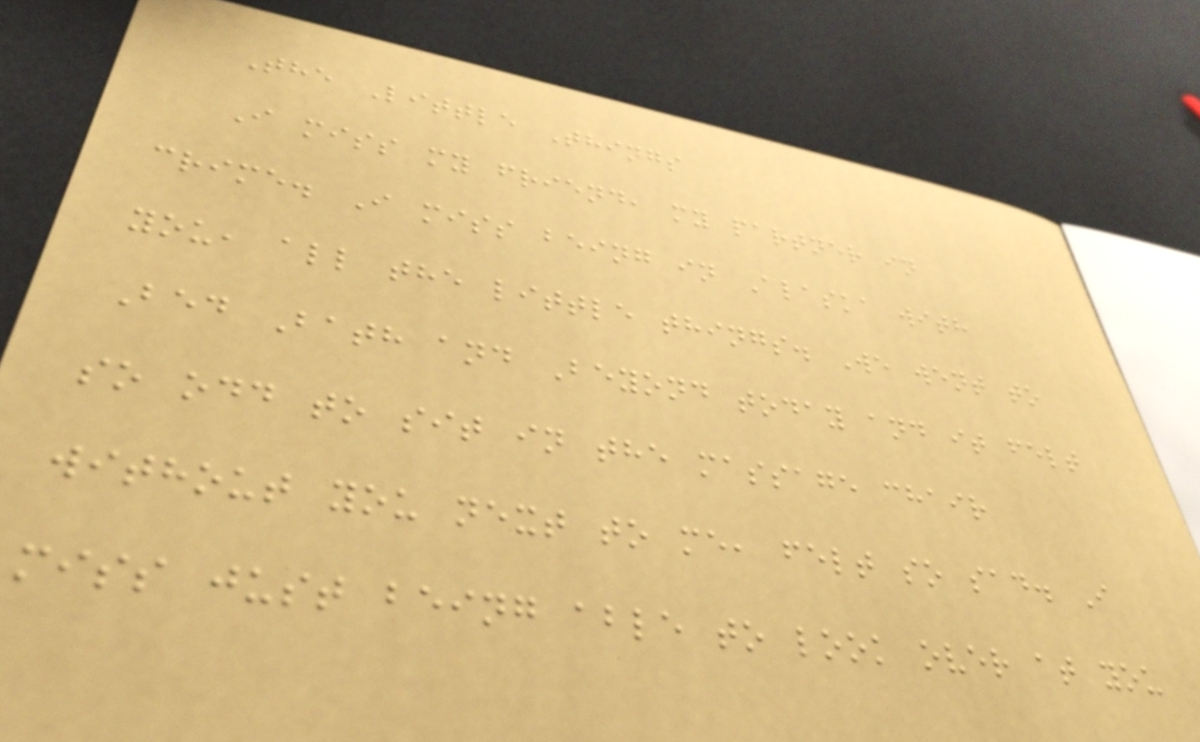The Little Things
I miss my friend, my partner in
crime. I miss being in Alaska with
you, all the little things. We went to
Bed Bath and Beyond today and it felt
so odd to sit in the massage chair
without you next to me, felt so sad. I
miss just being able to look over at you
